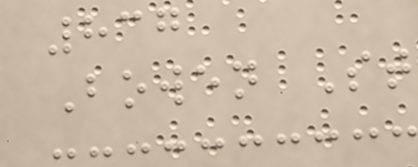837
Bowen St
